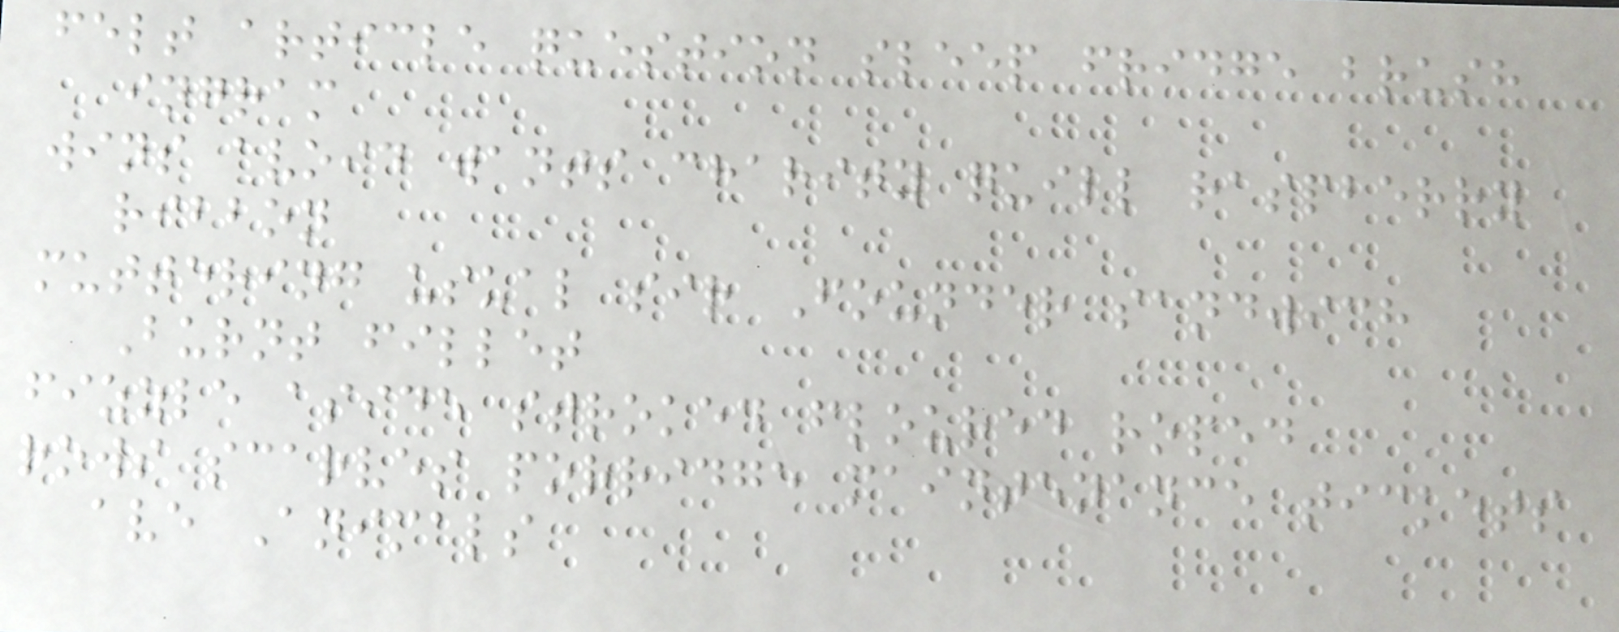felt article question sleep fridge brush
ingram
wins avoid wants charity quill raspberry
ribbon
muttering usual sir Founder sandwich
Burnt fillet
fizzle aside stroked floured roped
rows scarves porridge maintenance tickets
ave Animals
